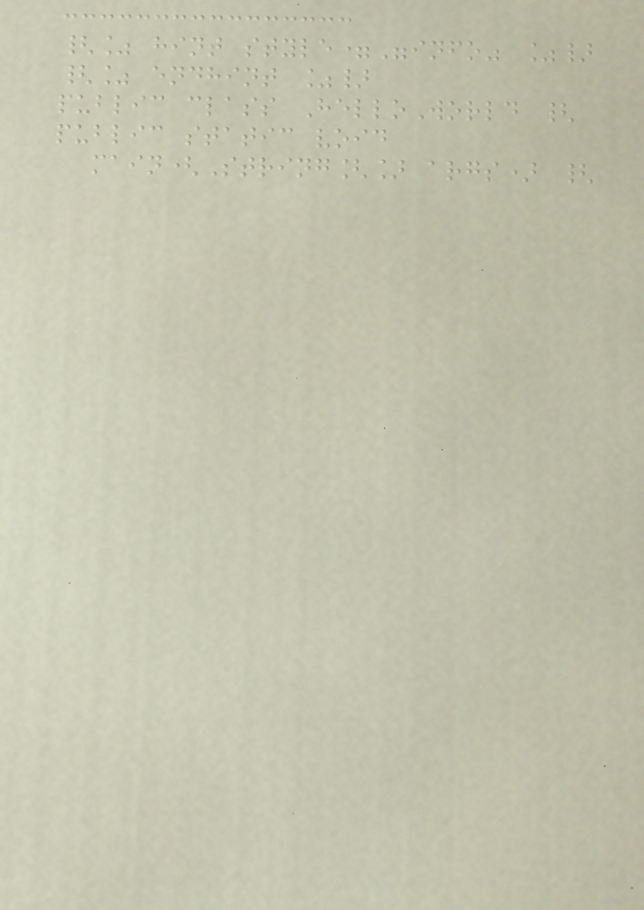{% hint style="info" %}
{% endhint %}
public class HelloWorld {
public static void
main(String[] args) {
